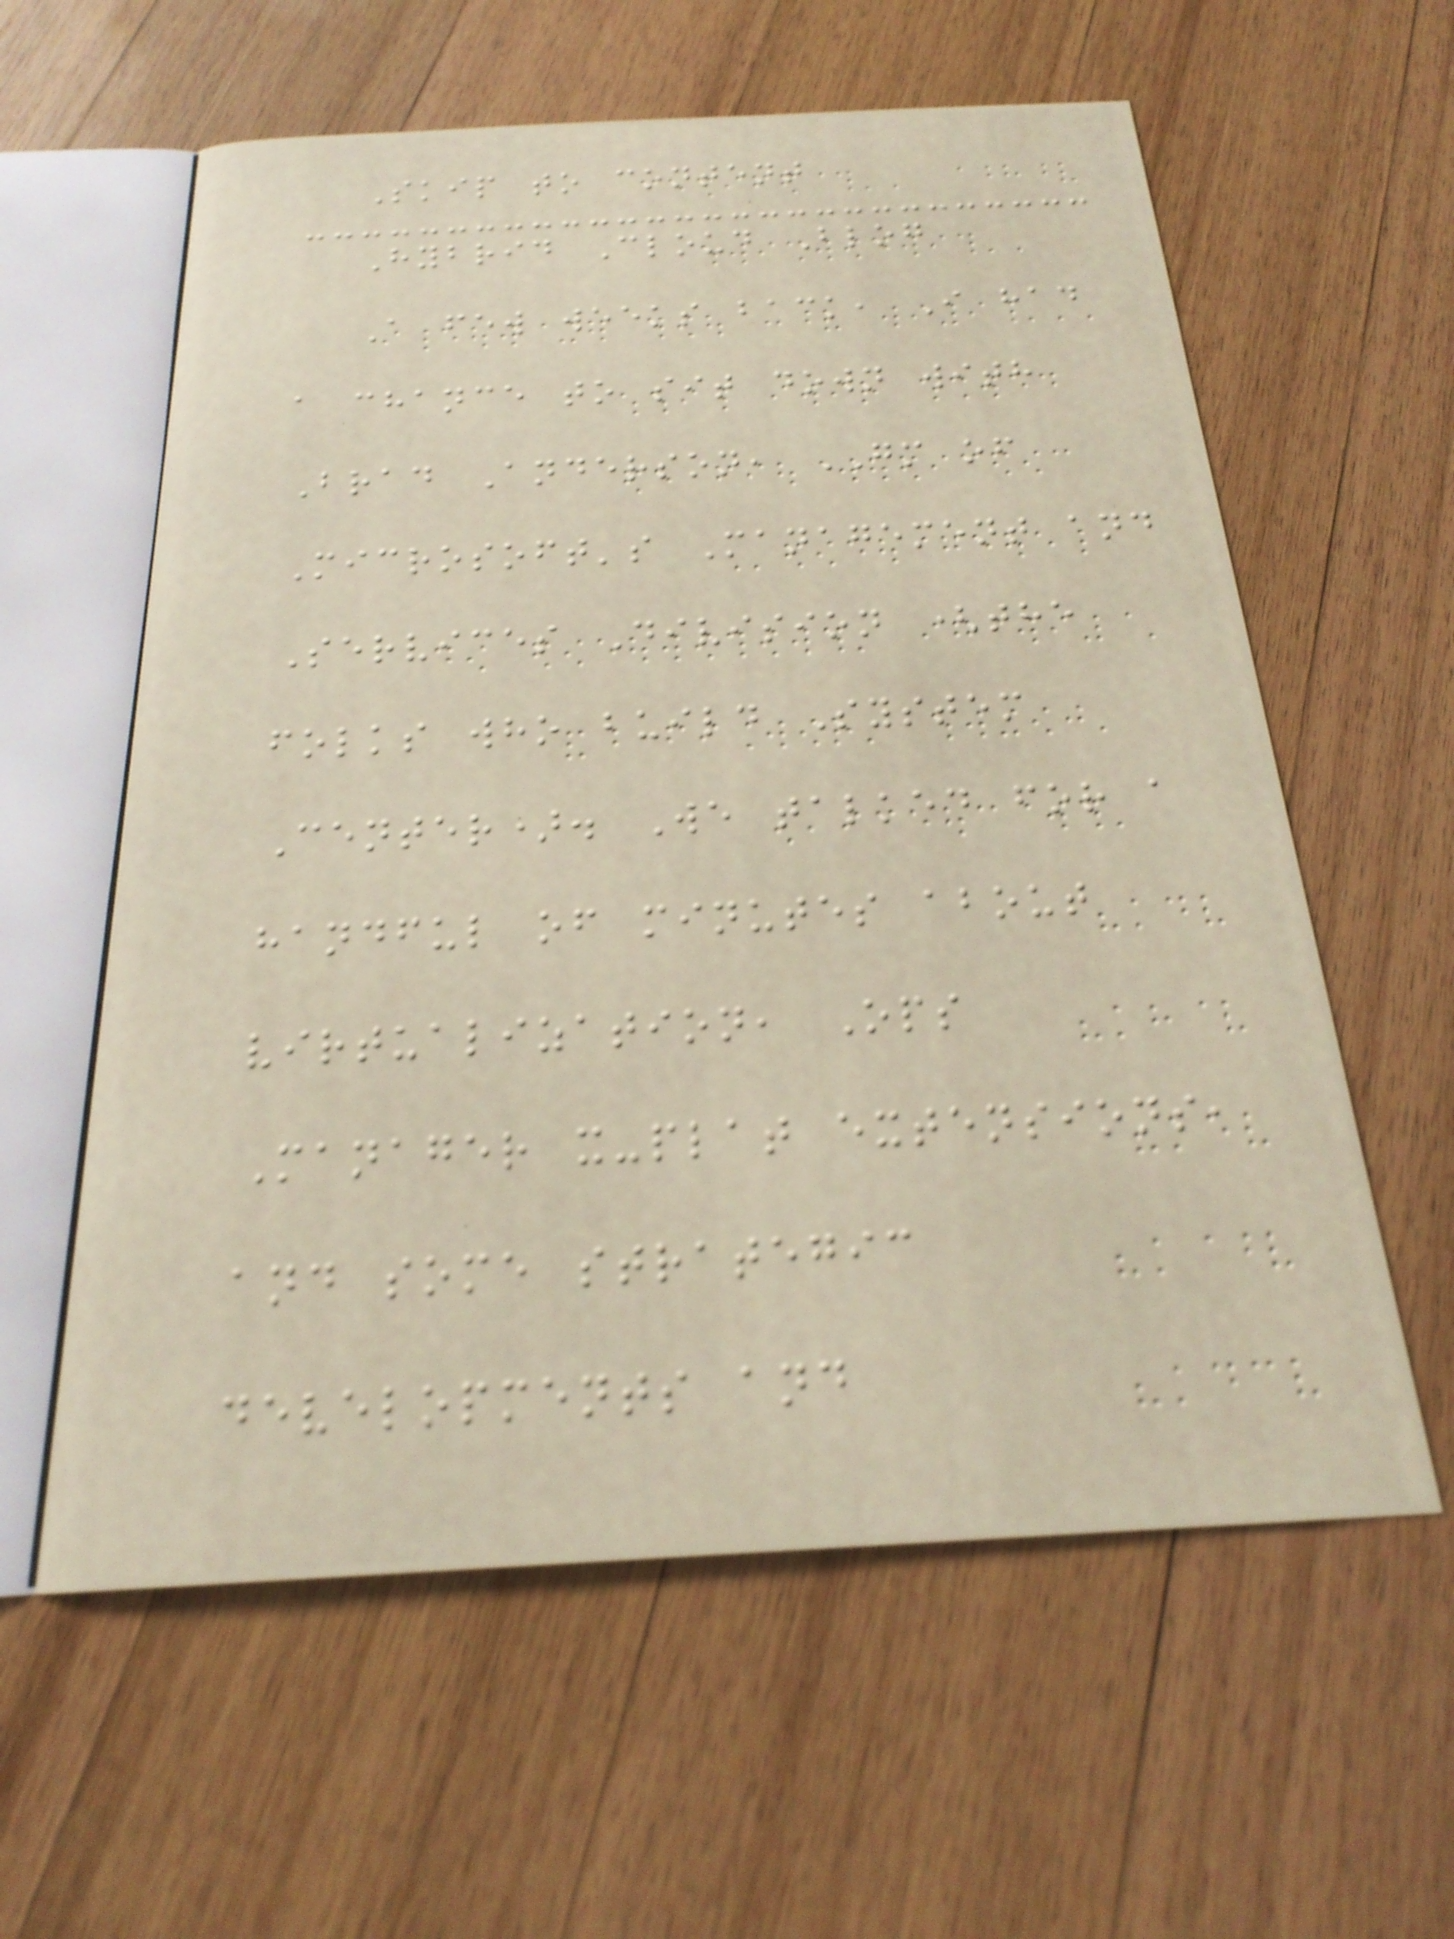Skip to content
Hybrid Cloud Blog
A few weeks back, I had
a chance to sit down with
Brad Anderson, GM of
Microsoft's Management and
Services Division (the
folks who build System
Center). We talked for a
handful of minutes about
virtualization, Ops
Manager x-plat extensions,
and some strategic
developments and
